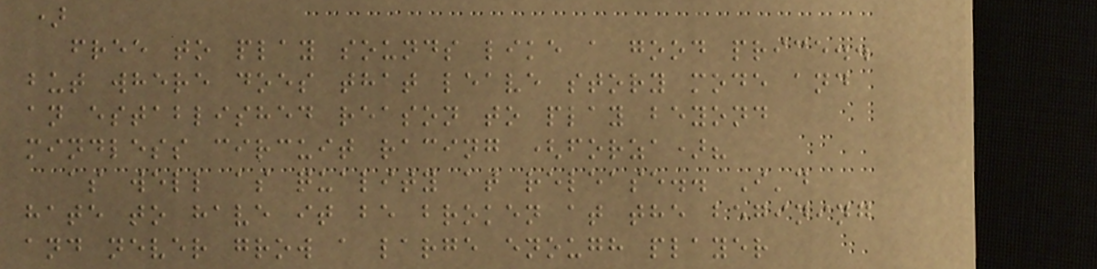)
free to play sounds like a good price..
but where does that leave story mode and
an established reason to play beyond
mindless circuit racing (forza)?
as well as quality at release.. I'd
hate to have it be broken at the begining
and never grow a large enough player
